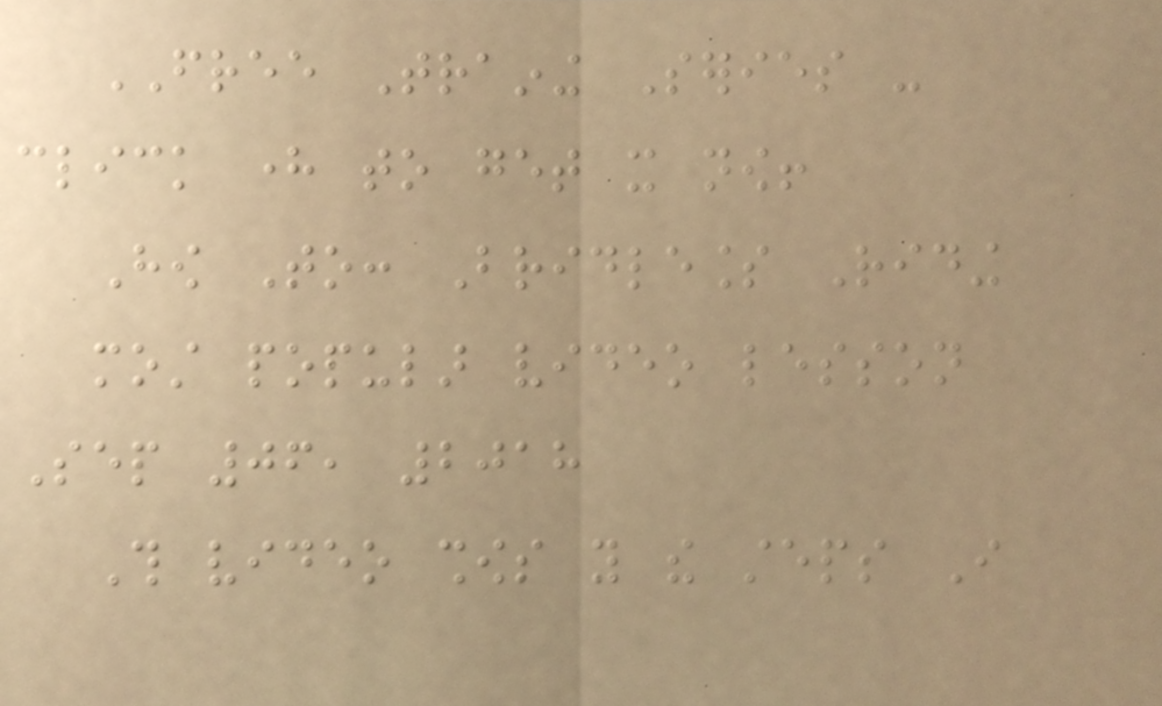FREE Training Series -
click here to get it now!
How To: Bridleless Riding
most popular video lesson
Sep 06, 2018
This video shows you the steps I
